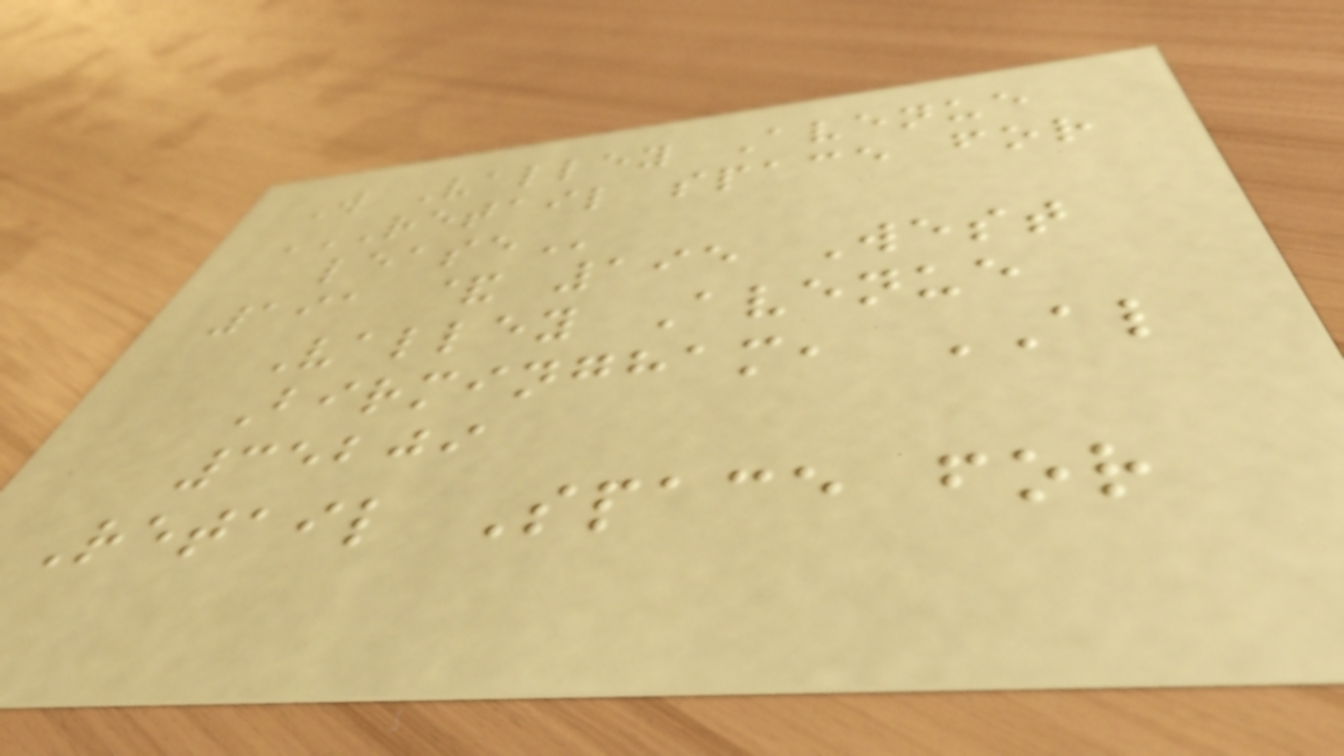W Valley Avenue
RETAIL SPACE FOR
LEASE
191 & 195 West
Valley Avenue
Birmingham, AL
35209
Retail Space for
